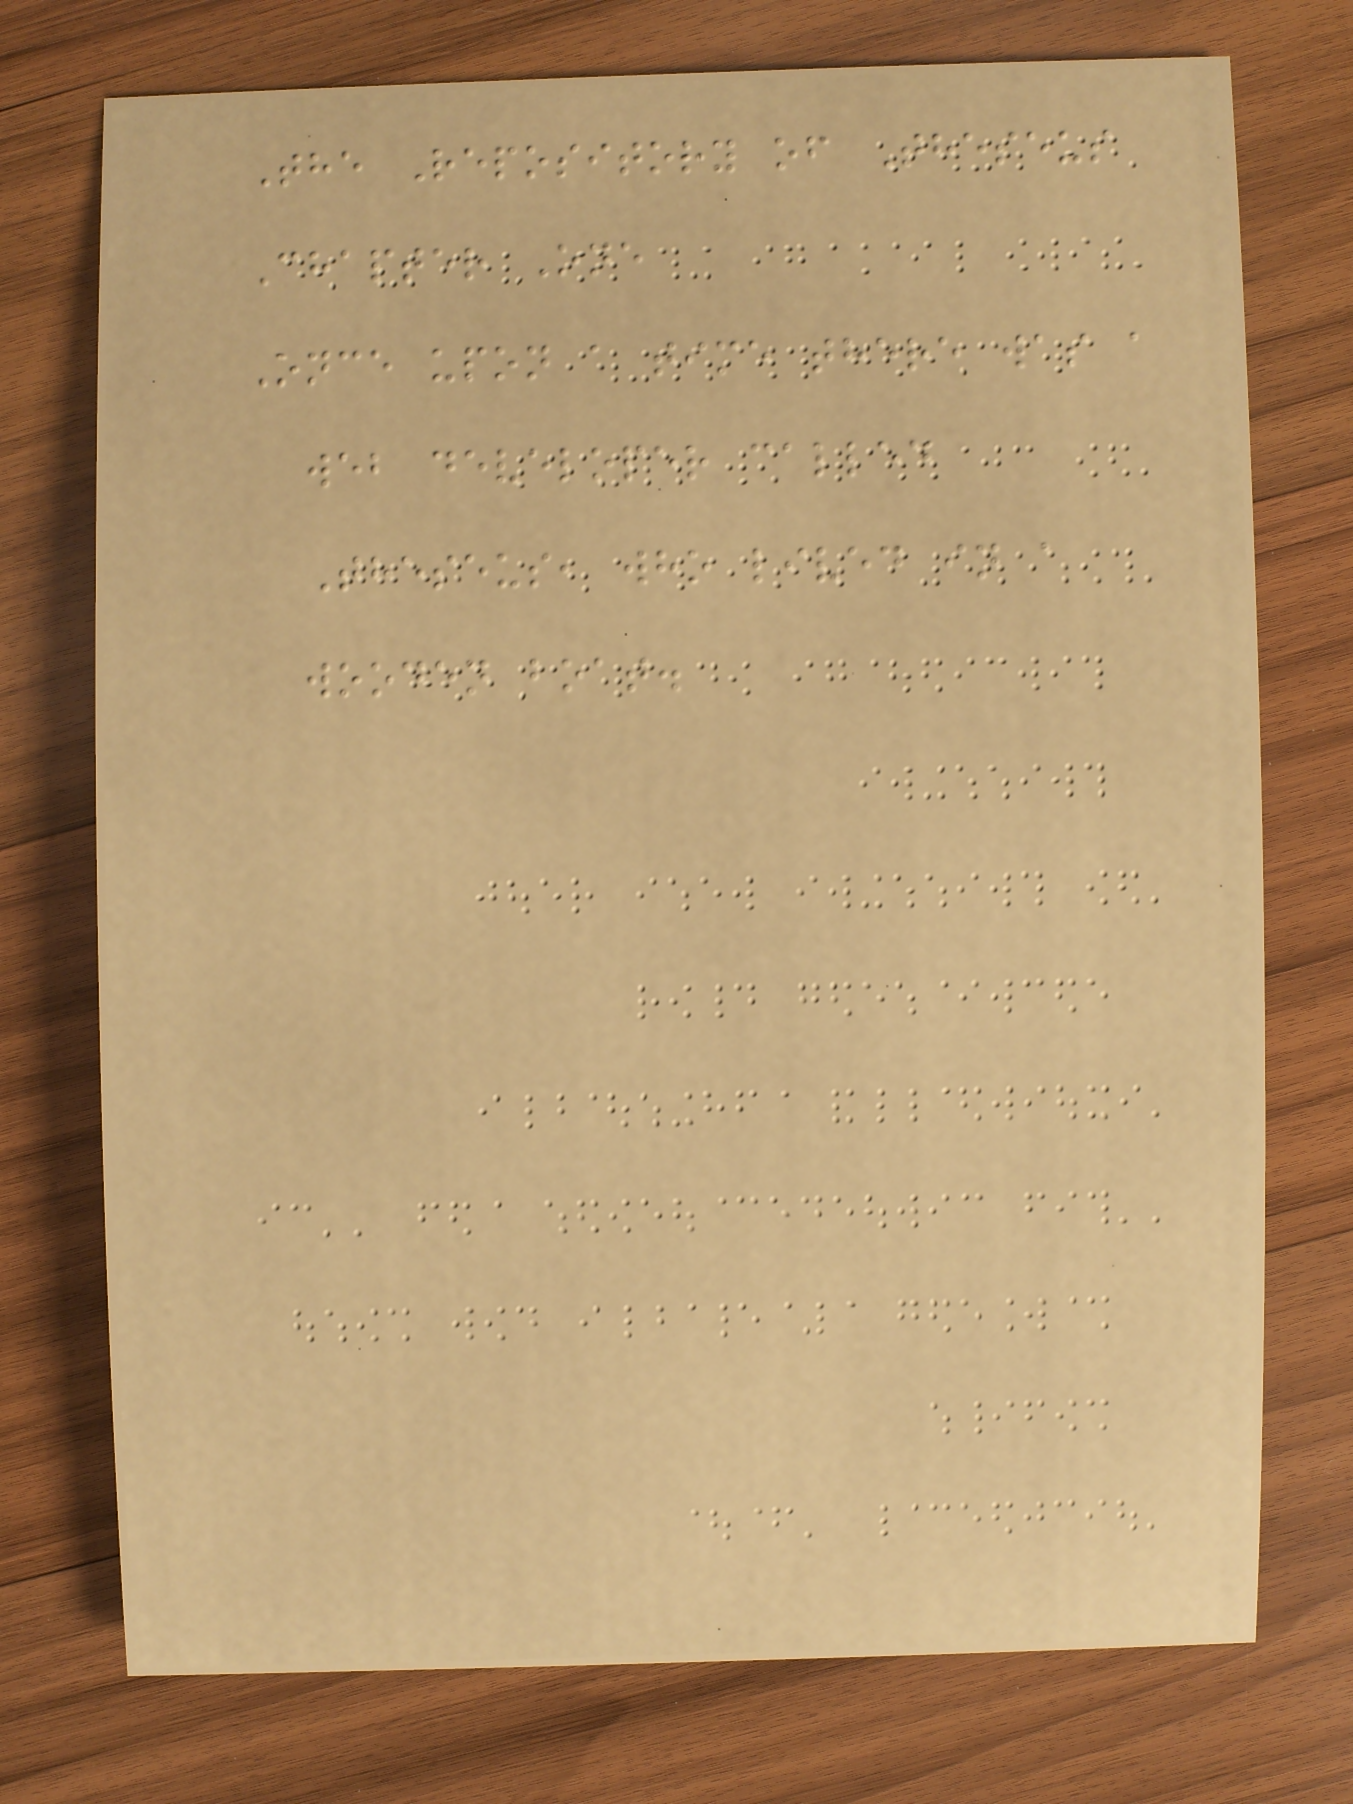The Repository of Theseus
Chapter One
Once upon a time there was a
web developer called
Theseus, who lived in a
wooden boat.
